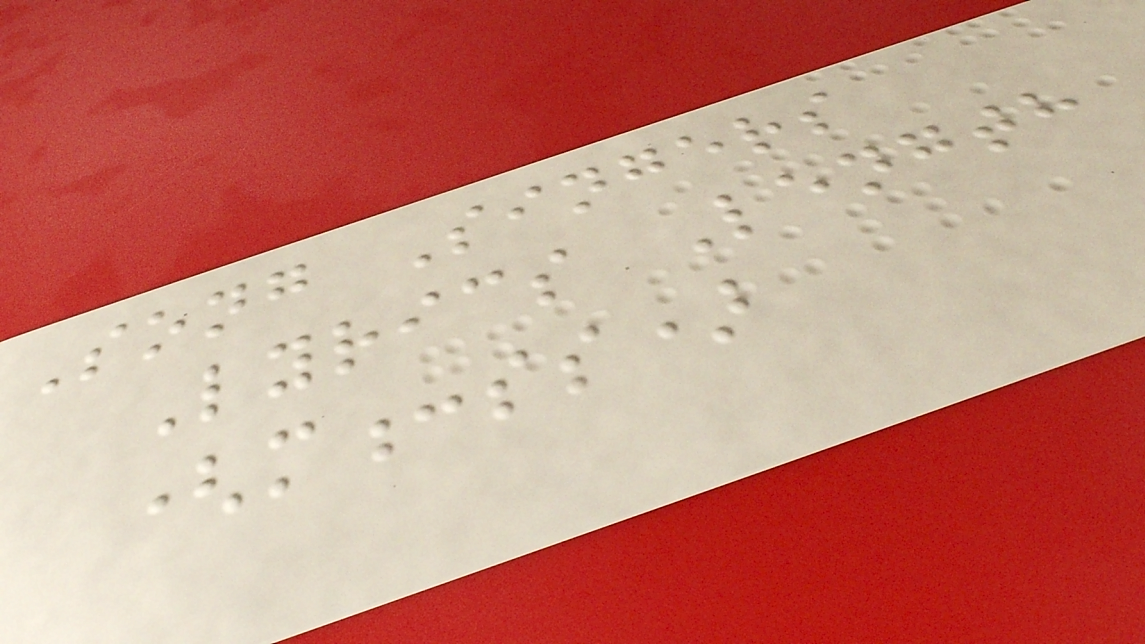Song Singers
Lyrics Length
(m:ss)
